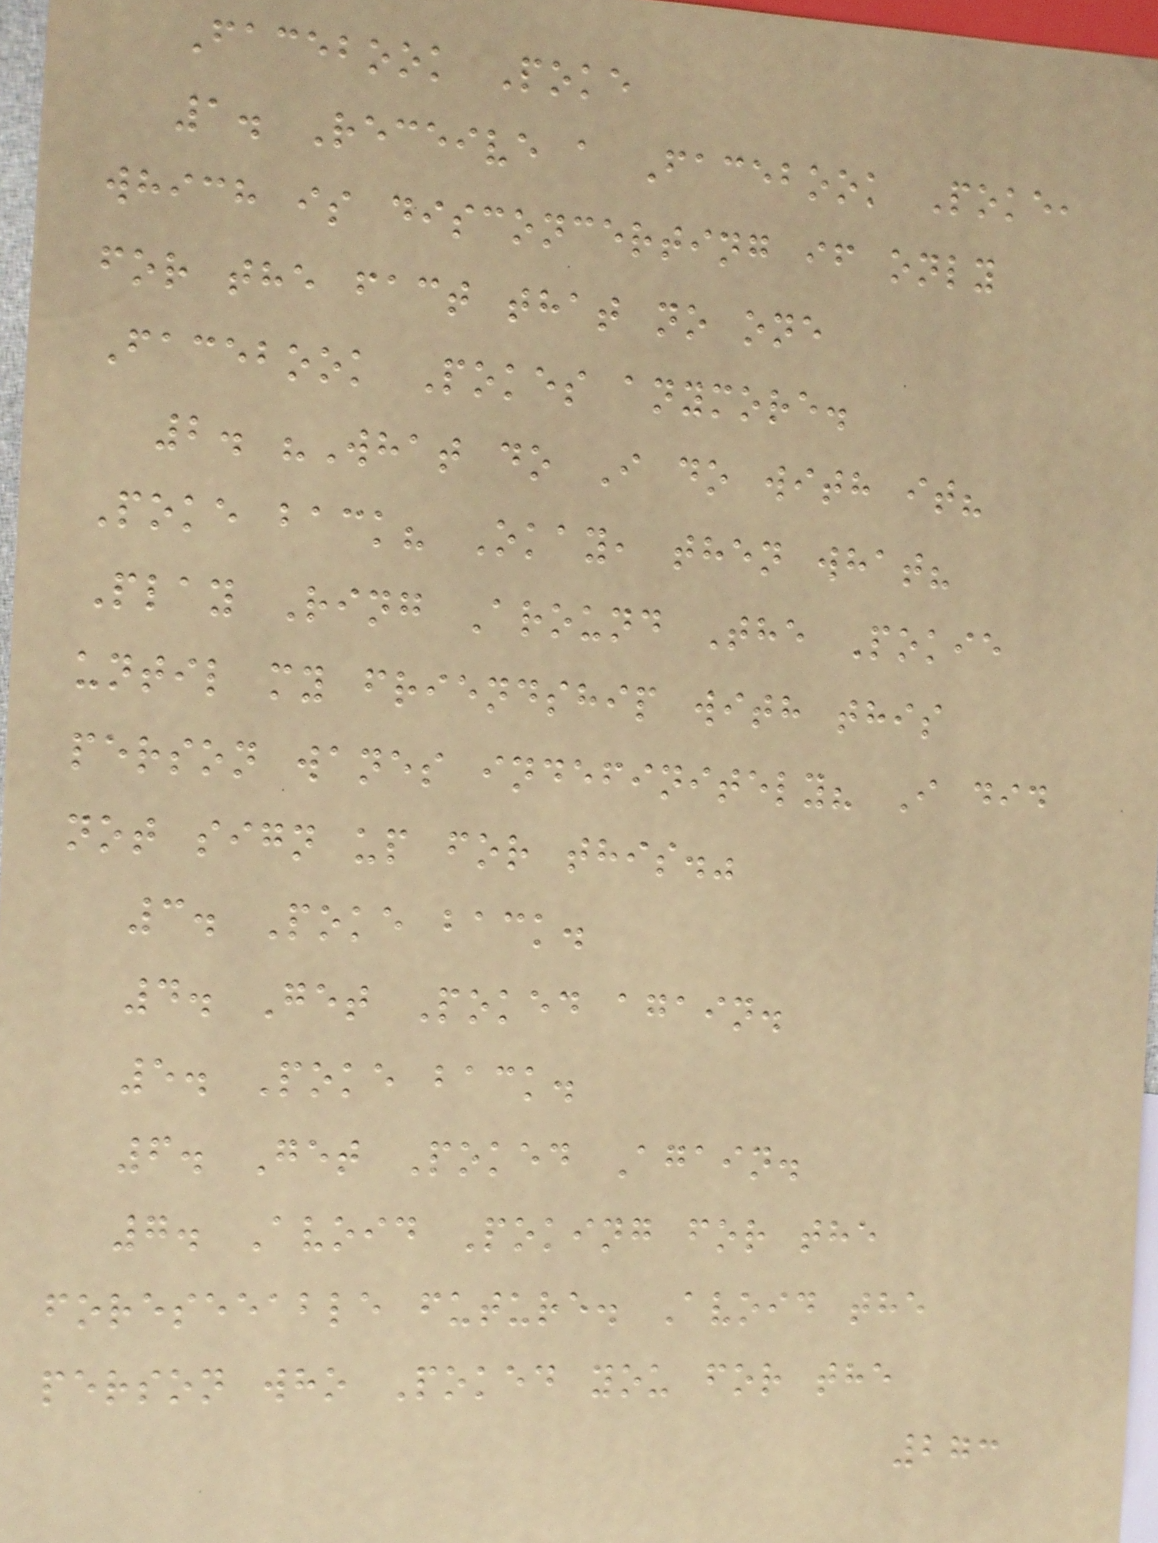Facebook Poke
1. Receive a Facebook Poke,
which is disconcerting if only
for the fact that no one
Facebook Pokes anymore.
2. "What do I do with it?
Poke back? Okay, then what?
Play Ring Around The Pokie
until my friendship with this
person wanes indefinitely? I did
not sign up for this."
3. Poke back.
4. Get Poked again.
5. Poke back.
6. Get Poked Again.
7. Avoid Poking for the
foreseeable future. Avoid the
person who Poked you for the
273
